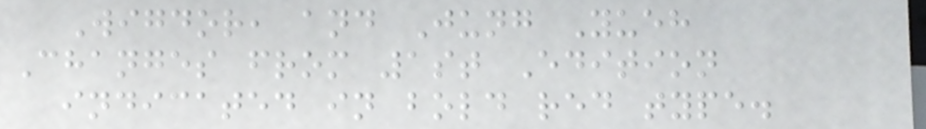Wigdor, and Jung Yueh
Changes from 1st Edition
indicated in bold red type.
